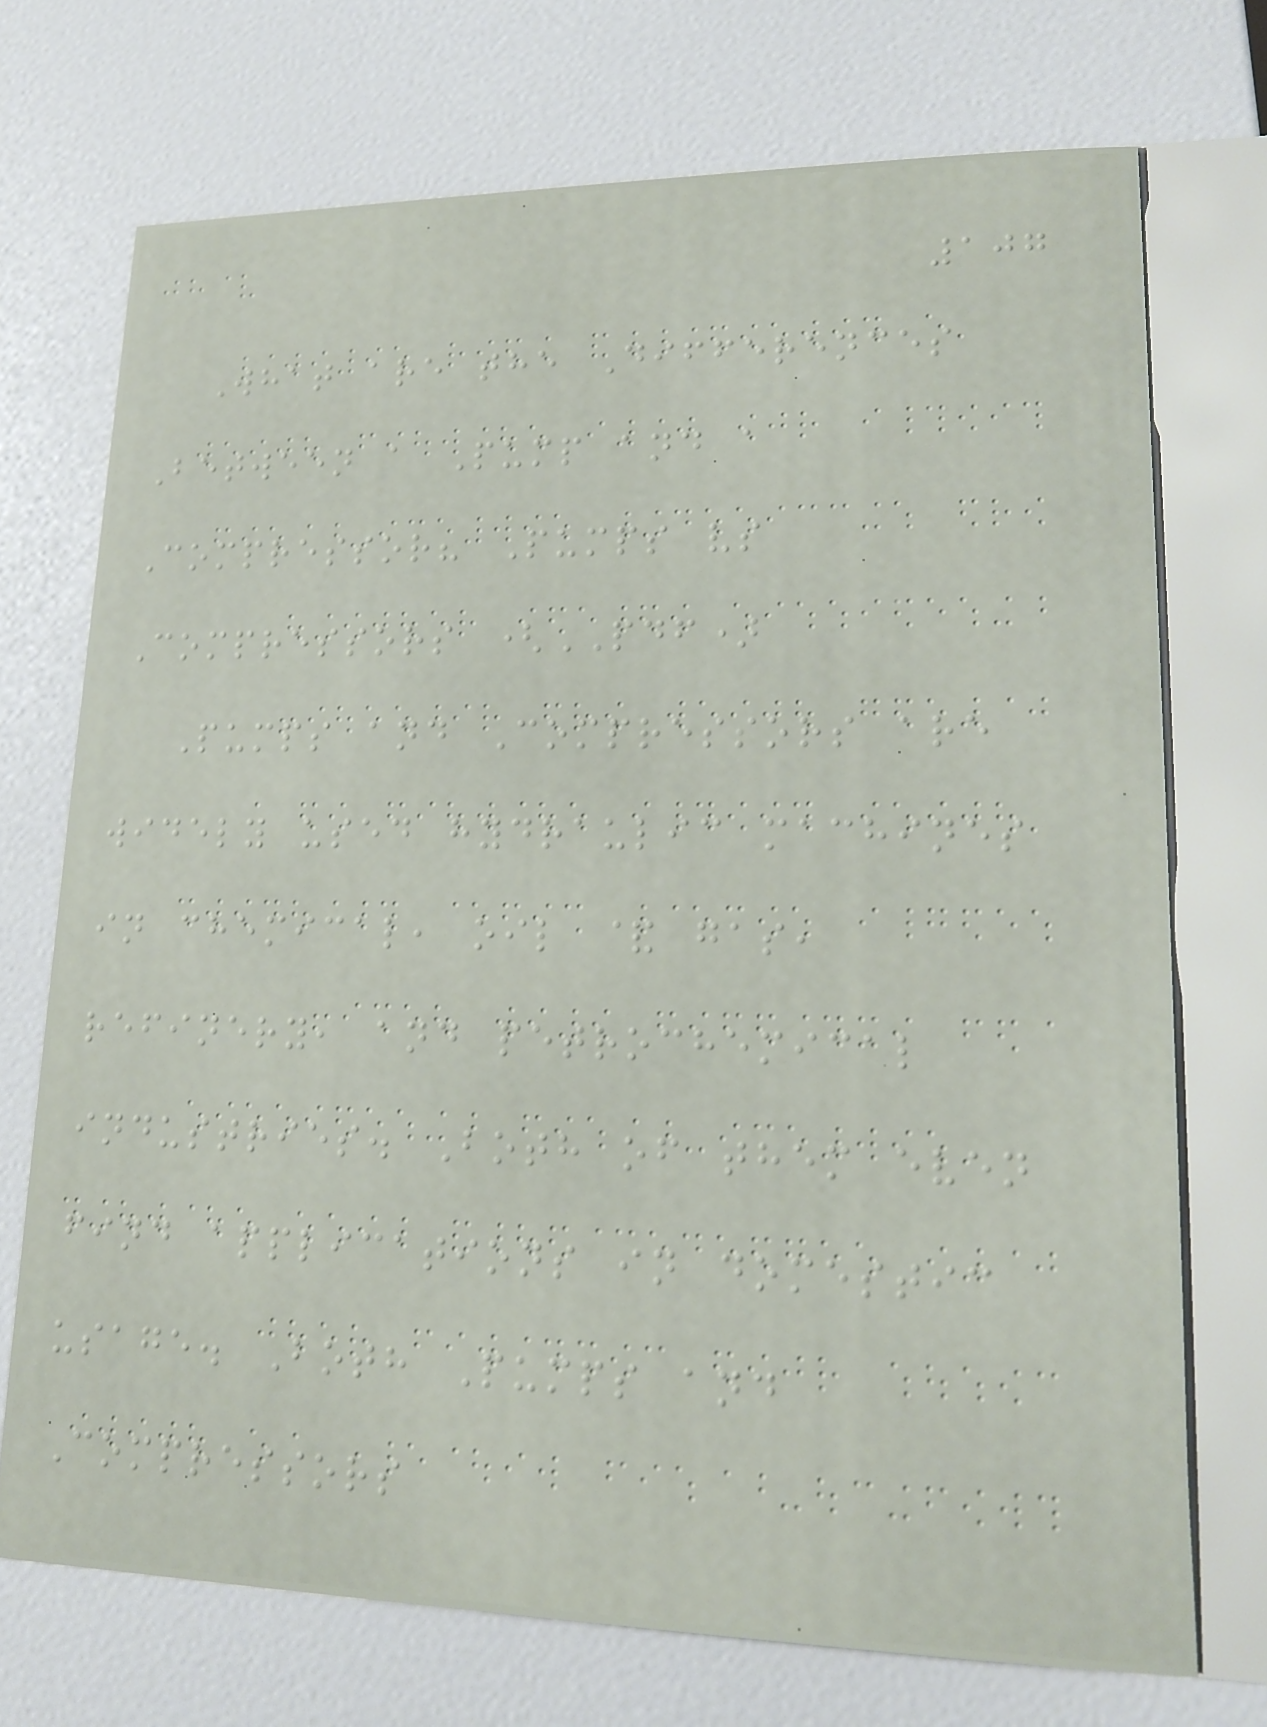107
What are the Differences
Between a Pump and a
Compressor? Pumps vs
Compressors (PDF)
Pumps and Compressors are
widely used hydraulic machines
in chemical, oil & gas,
refinery, and petrochemical
industries. Both of them even
find applications in domestic
usage. Both Pumps and
Compressors
